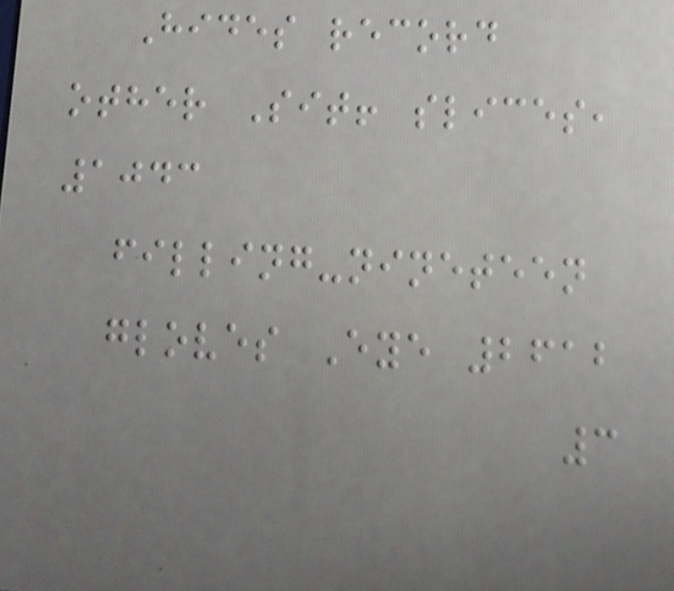Hides record
other Sit! slices,
1043
filling-nineteen
gloves Eye 2612
3
